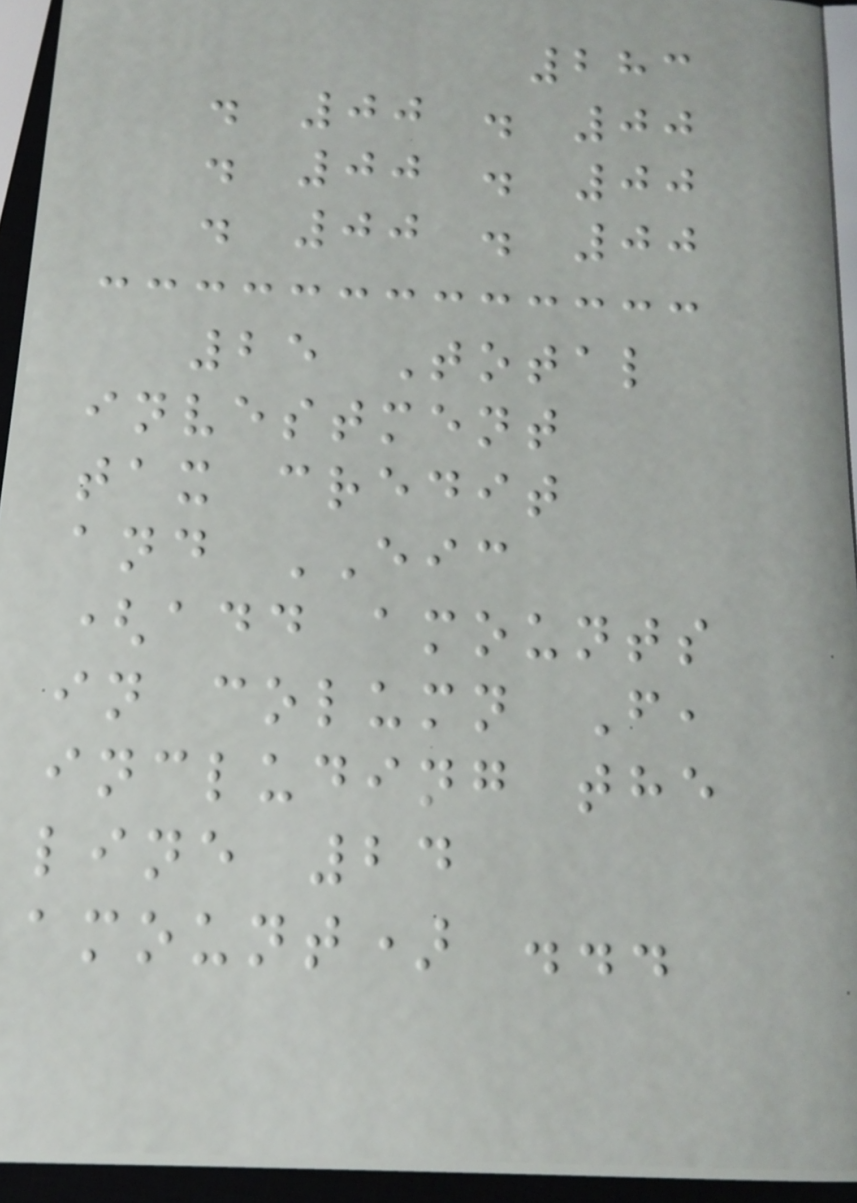283
. 00 . 00
. 00 . 00
. 00 . 00
25 Total
investment
tax credit
and EIC
(add amounts
in column F,
including the
line 24
amount) ...
